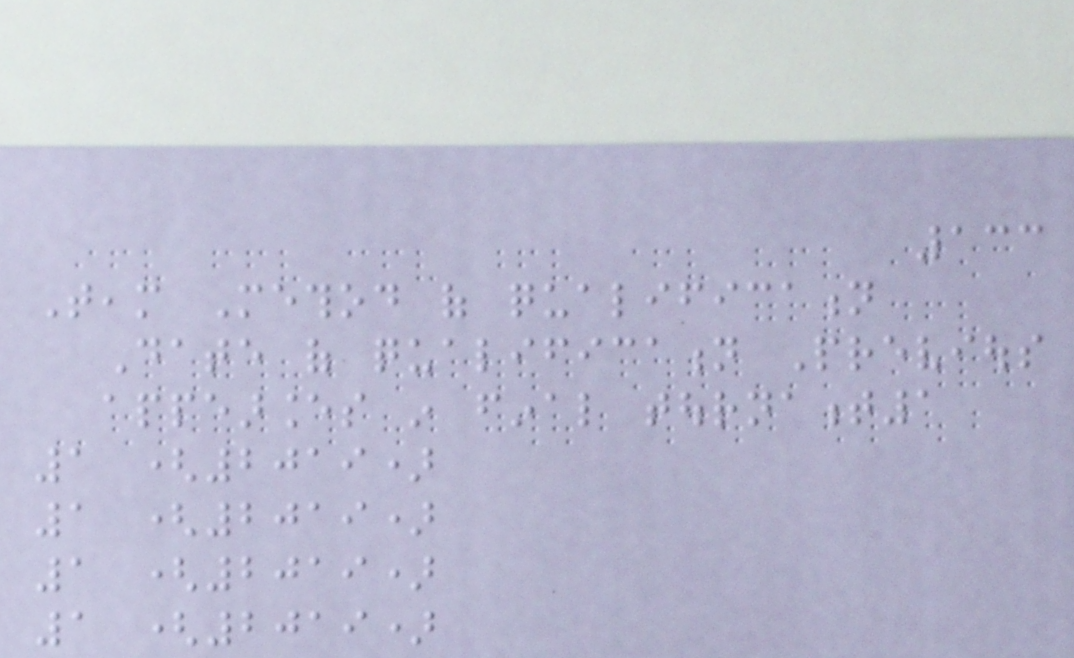133
Team Method of qualification
Date of qualification Previous
appearances in final tournament1
1 (2019)
1 (2019)
1 (2019)
1 (2019)
